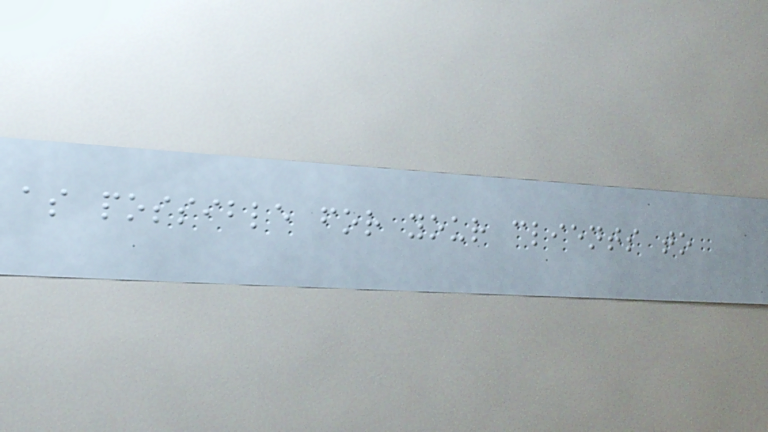as possible for your clients to
